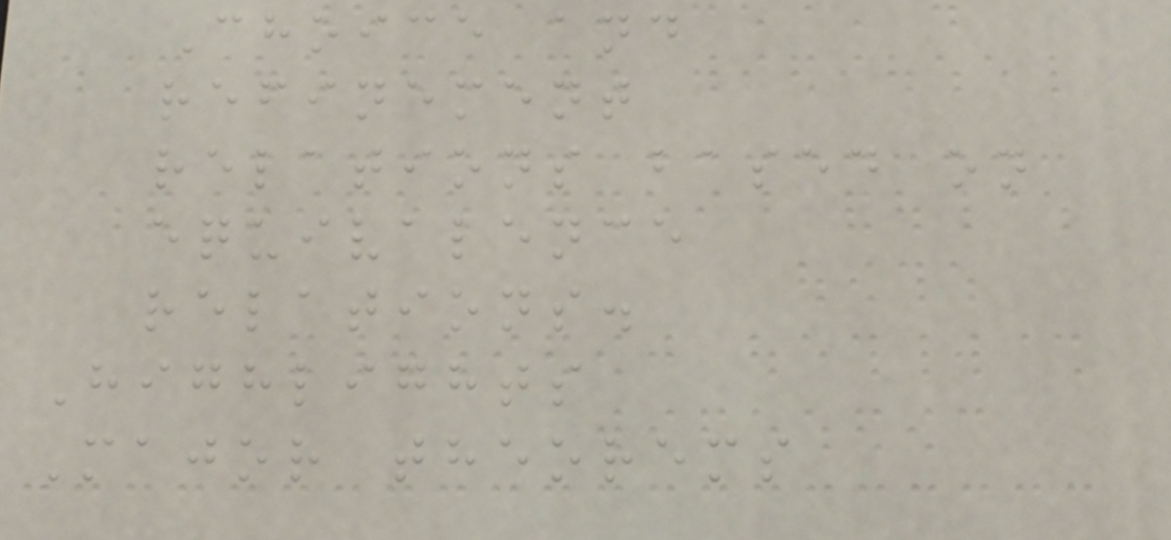Choice and
refinement
relations based on
equivalence
relations.
Highlights
Major theorems
